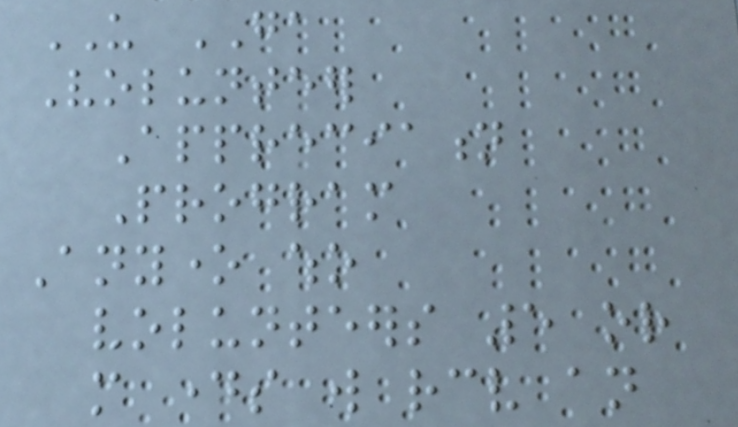US GA
Volunteer
Appreciation
Program
Anyone who
volunteers 5 or
more days will receive an
